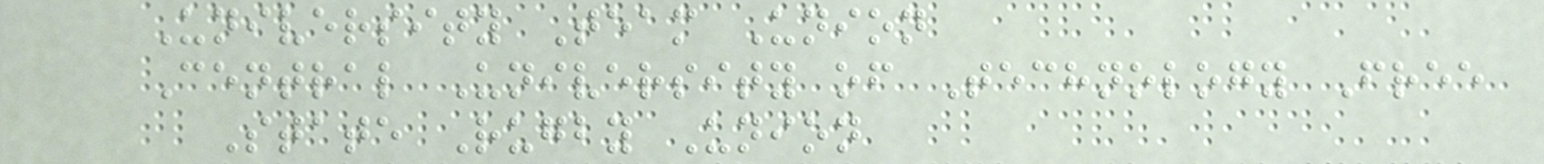University Team Union
Central University of Technology Free
State Rugby Union
